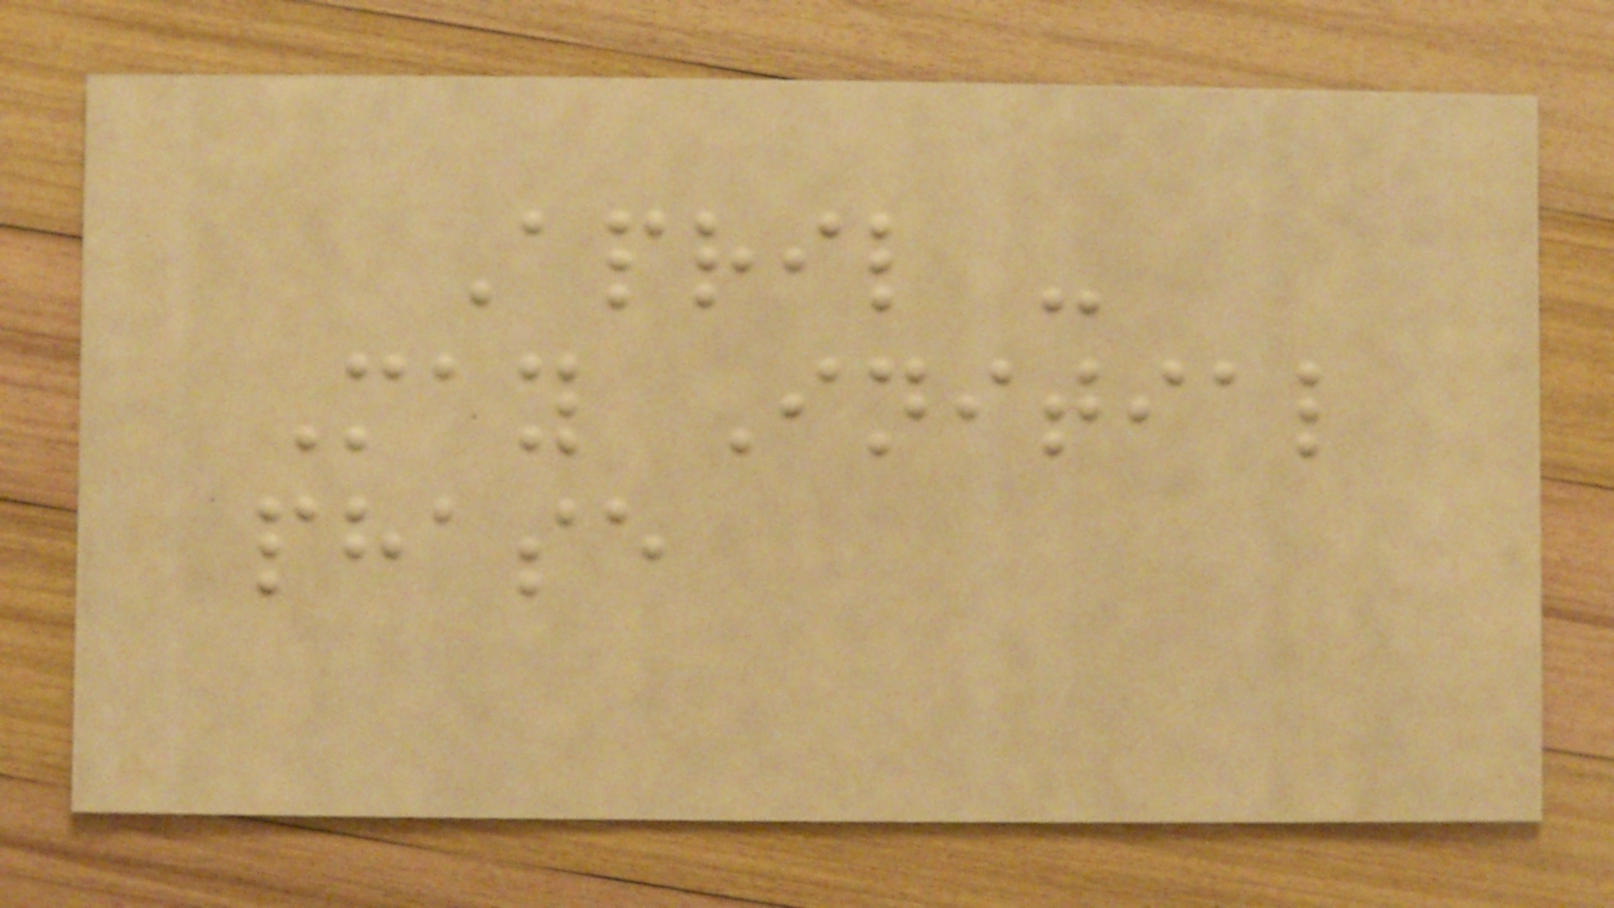April -
May Initial
phase
